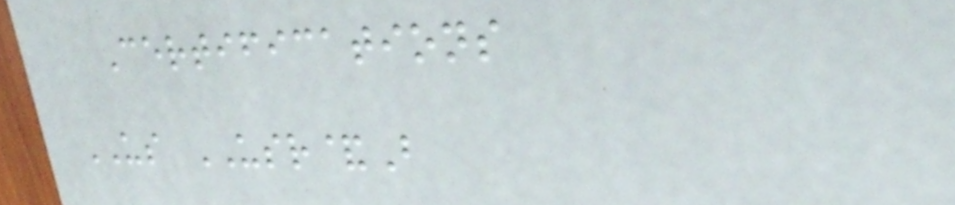Certifications
US USR&B
